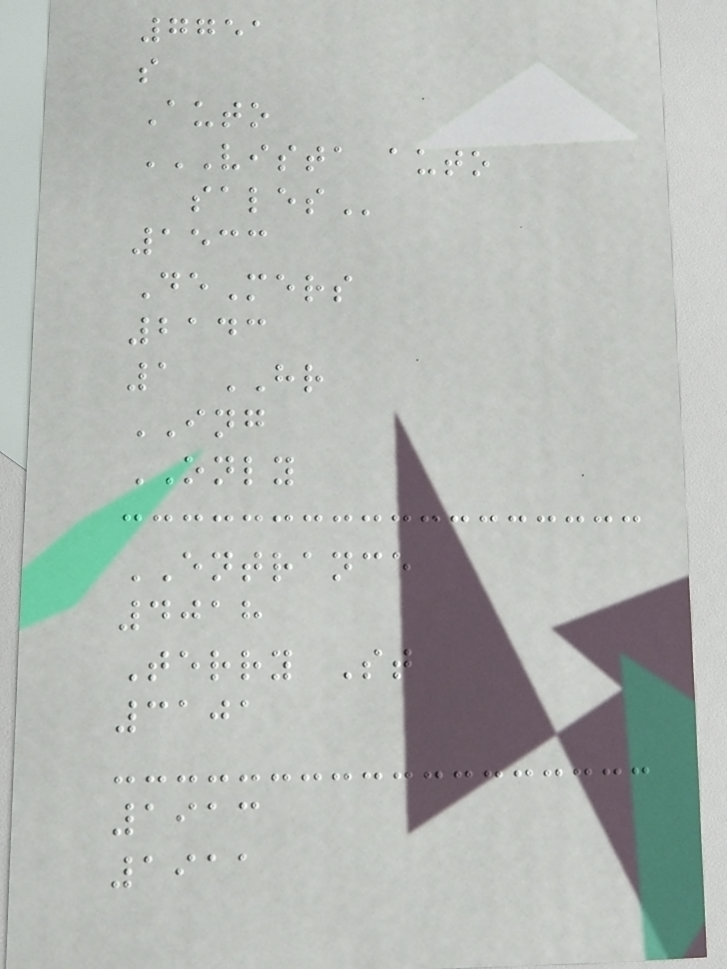7751
s
Auto
VISTA AUTO
SALES
1533
DeMers
2143
1 HR
ING
ONLY
ENTRANCE
4018
Terry St
3101
1913
1911
